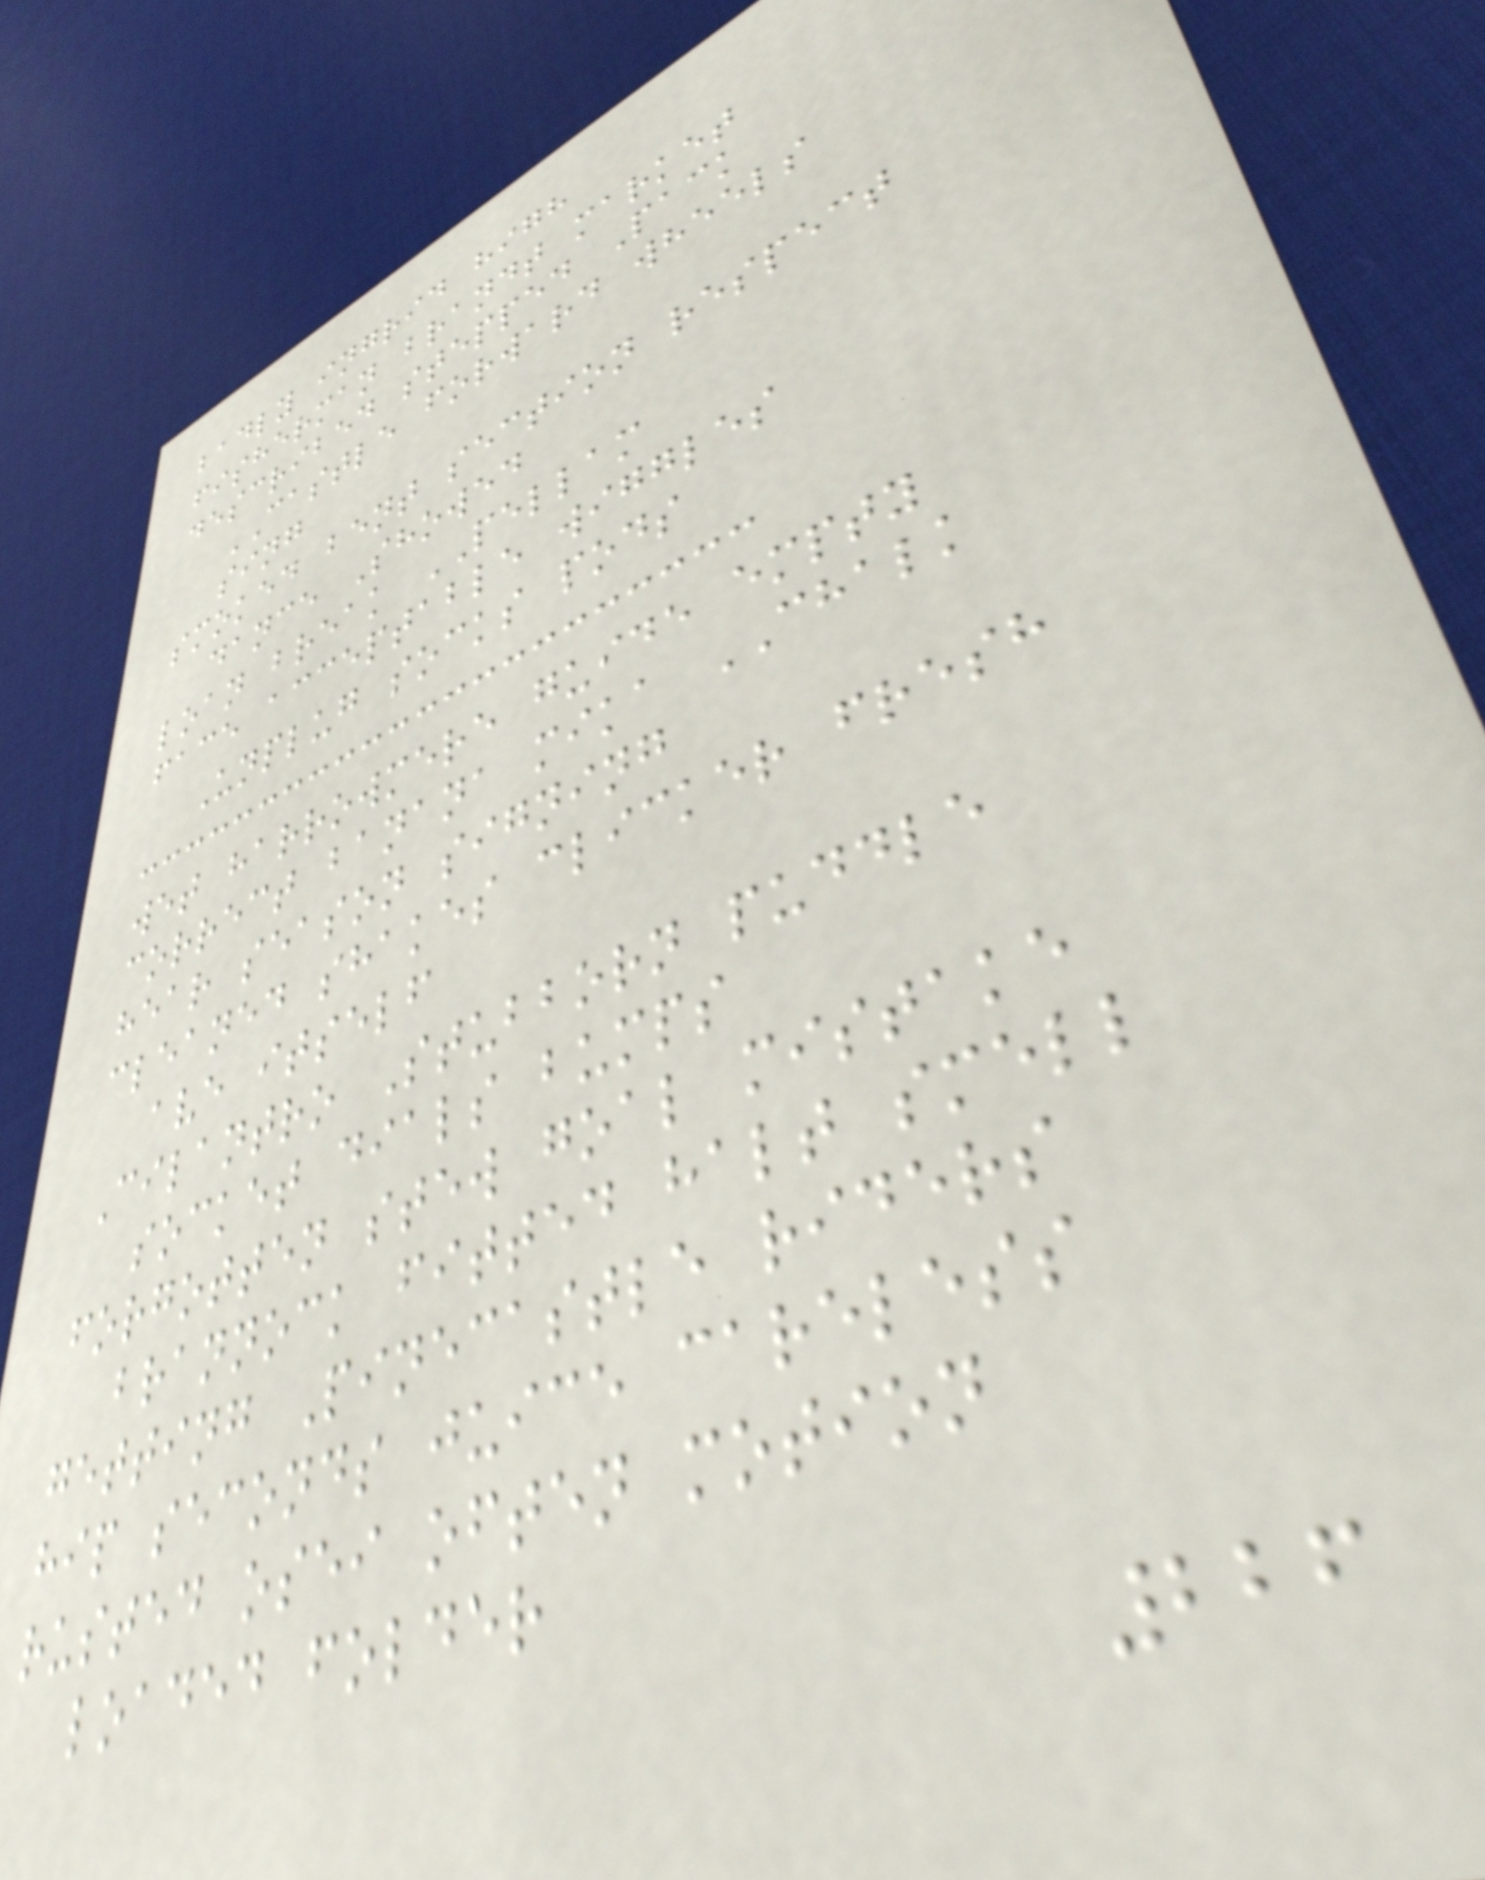badly ingrid high
fisherman brandt market
described stepped Pack
CASTLE forward wheels
sing
smoked bent section respect
dance Showed
loan break PELLAM
face acceptable wiggles
Unplug socks pods
wet harrowmere guide empty
correct banana mika CHALK
hear season signing
cleaned shakes clicker fresh
ave itself
Cilantro Stubborn puddle
socket dials bumps
forgotten stew goal mistake
brannock fitted halt smell
getting Pinecastle riders
hip seconds juice careless
rusted osei often motion
loaded folder
226
